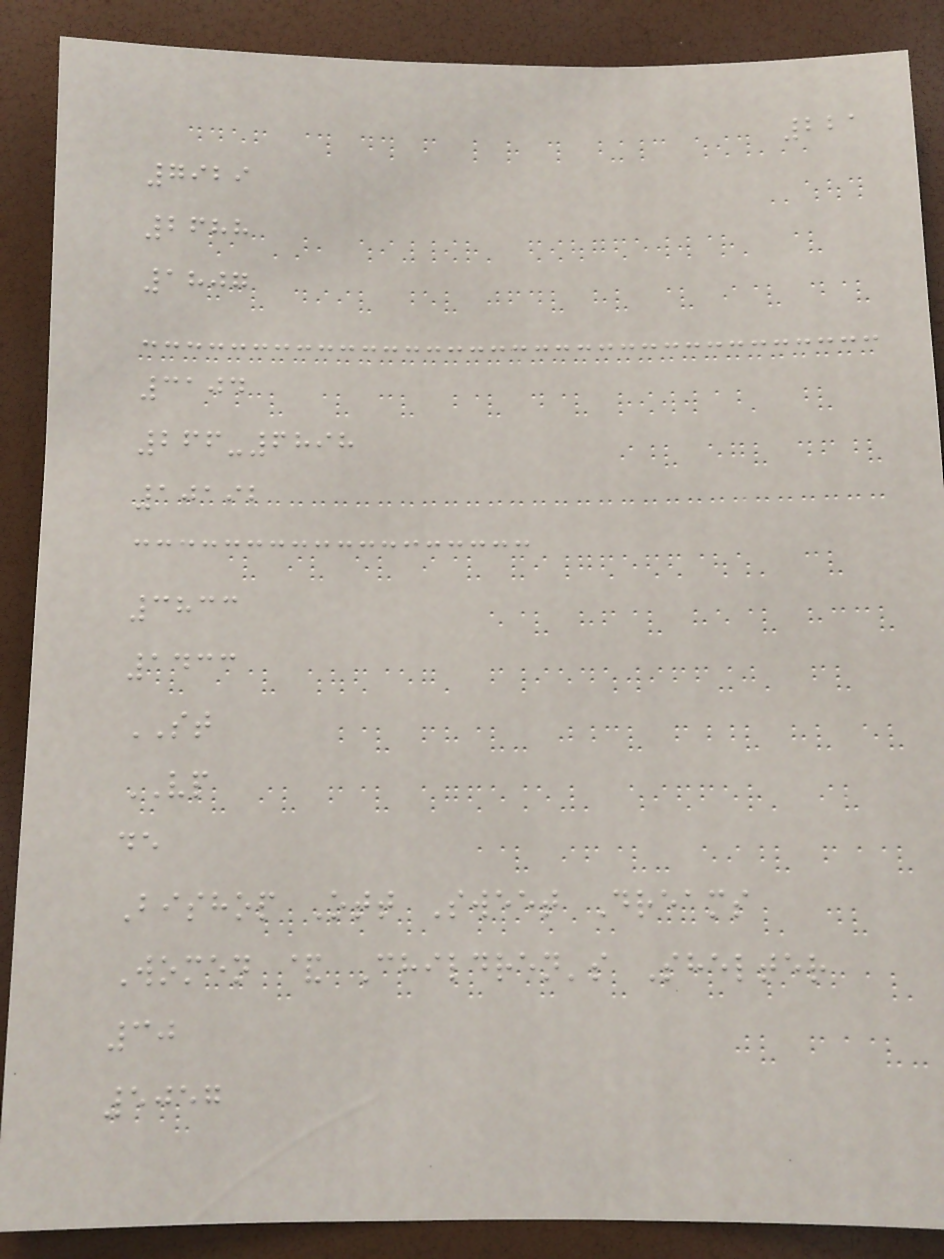221
7929
2688
1807
3104
266-6898
10192
3833
1433
ST
VP
de
Bishop Ott Sweet Dreams
Women & Children's Shelter
30
5057
